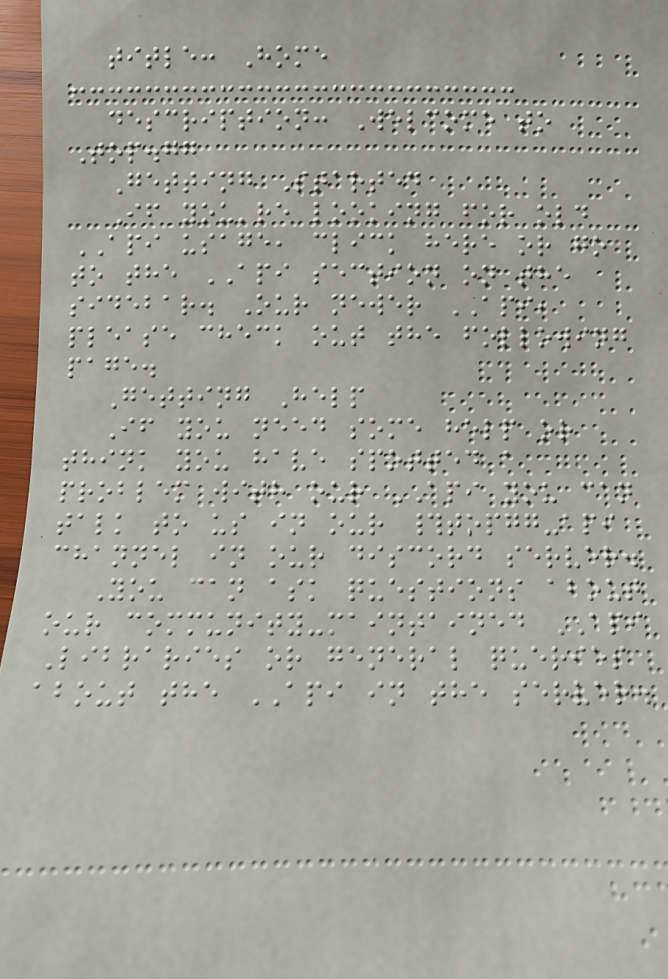title: Home
description: Welcome to
Top.gg
Getting Started
If you're looking for old
API usage, click here or go
to the API section on the
sidebar. Our newer API,
please check out the following
page.
Getting Help
If you need some help or
think you have spotted a
problem with our API you can
talk to us in our #topgg-api
channel in our discord server.
You can ask questions about
our community-maintained API
Libraries or general queries
about the API in the server.
